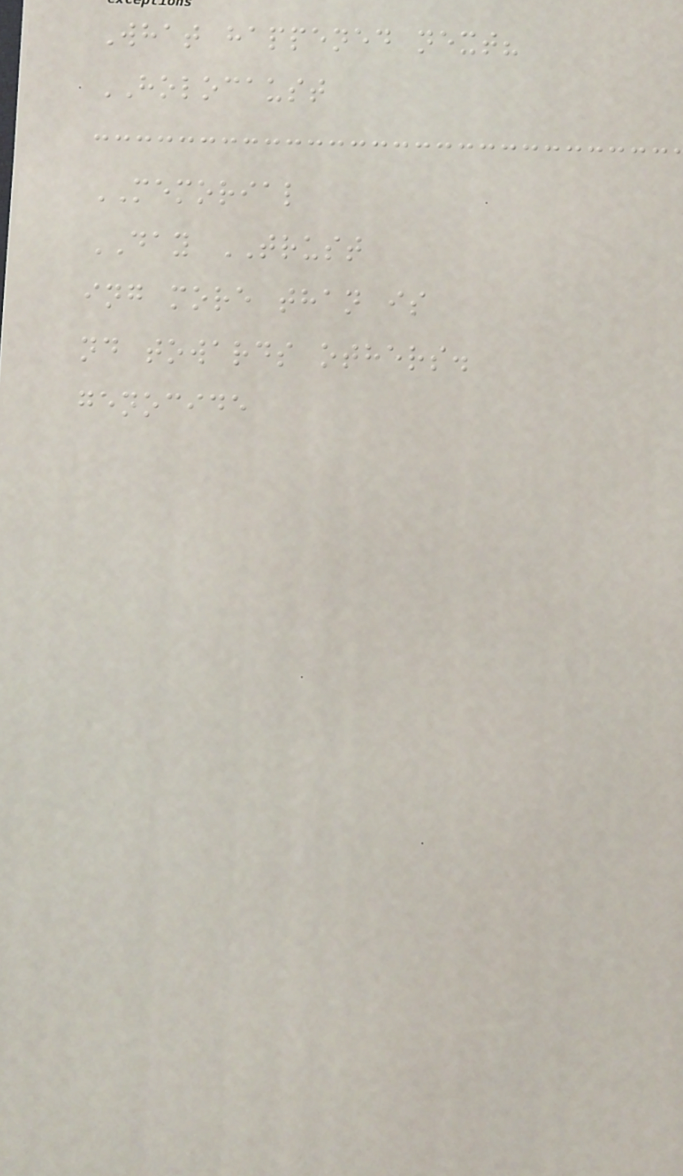What happened next?
HOLOCAUST
MEMORIAL
DAY TRUST
ing more than is
nd towards others.
genocide
